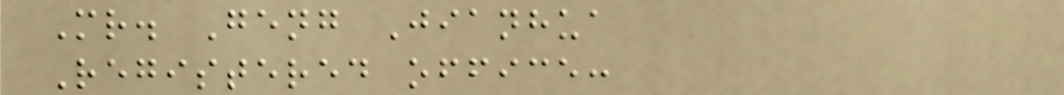Mr. Geng Jianhua
Registered office:
